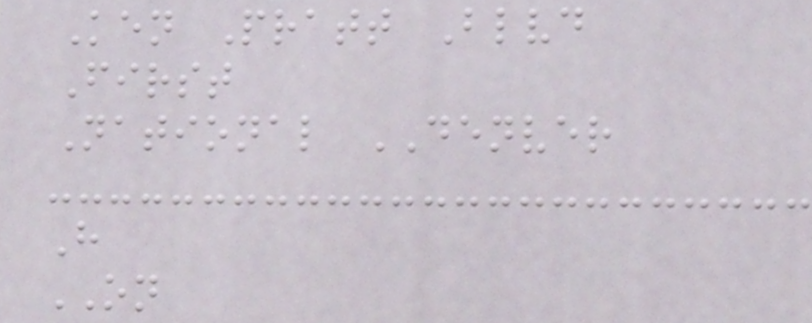Ken Pratt Blvd
First
National DENVER
H
ON
